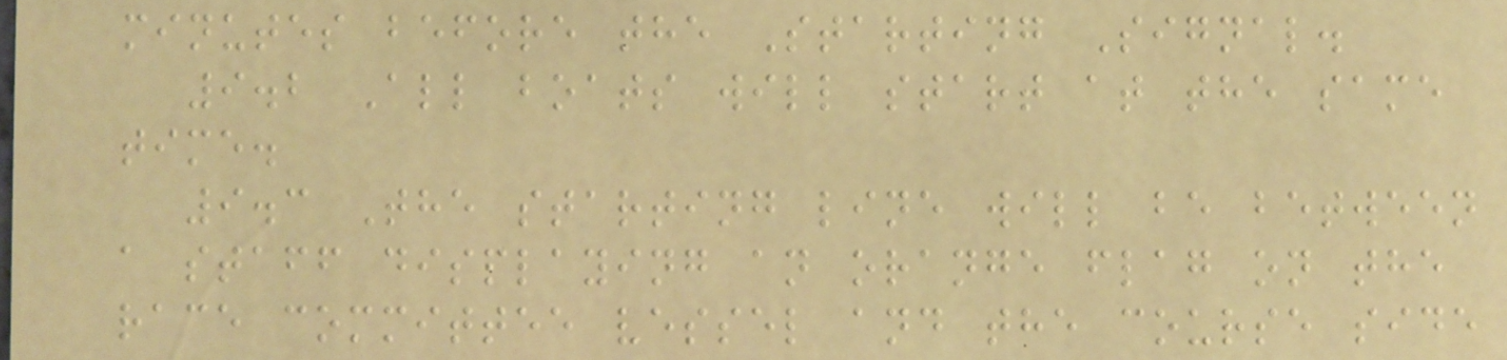minutes before the Starting Signal.
9.2 All boats will start at the same
time.
9.3 The starting line will be between
a staff displaying an orange flag on the
race committee vessel and the course side
